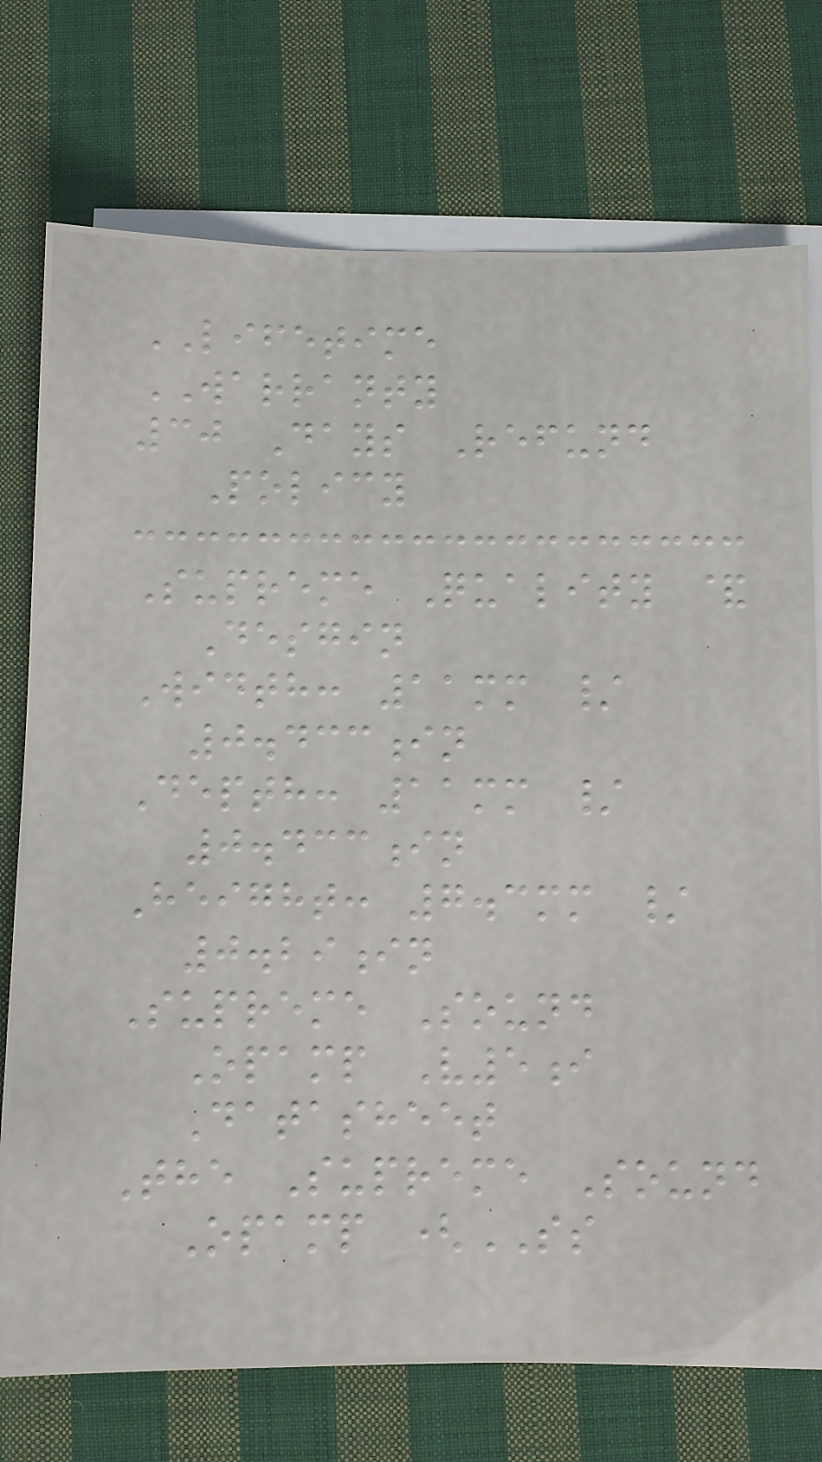LIFETIME
WARRANTY
30 Days Refund
Policy
Supreme Quality &
Desgin
Width: 11mm /
0.433in
Depth: 11mm /
0.433in
Height: 7.3mm /
0.29in
Supreme Sound
Opamp V5i
Datasheet
The Supreme Sound
Opamp (SS
